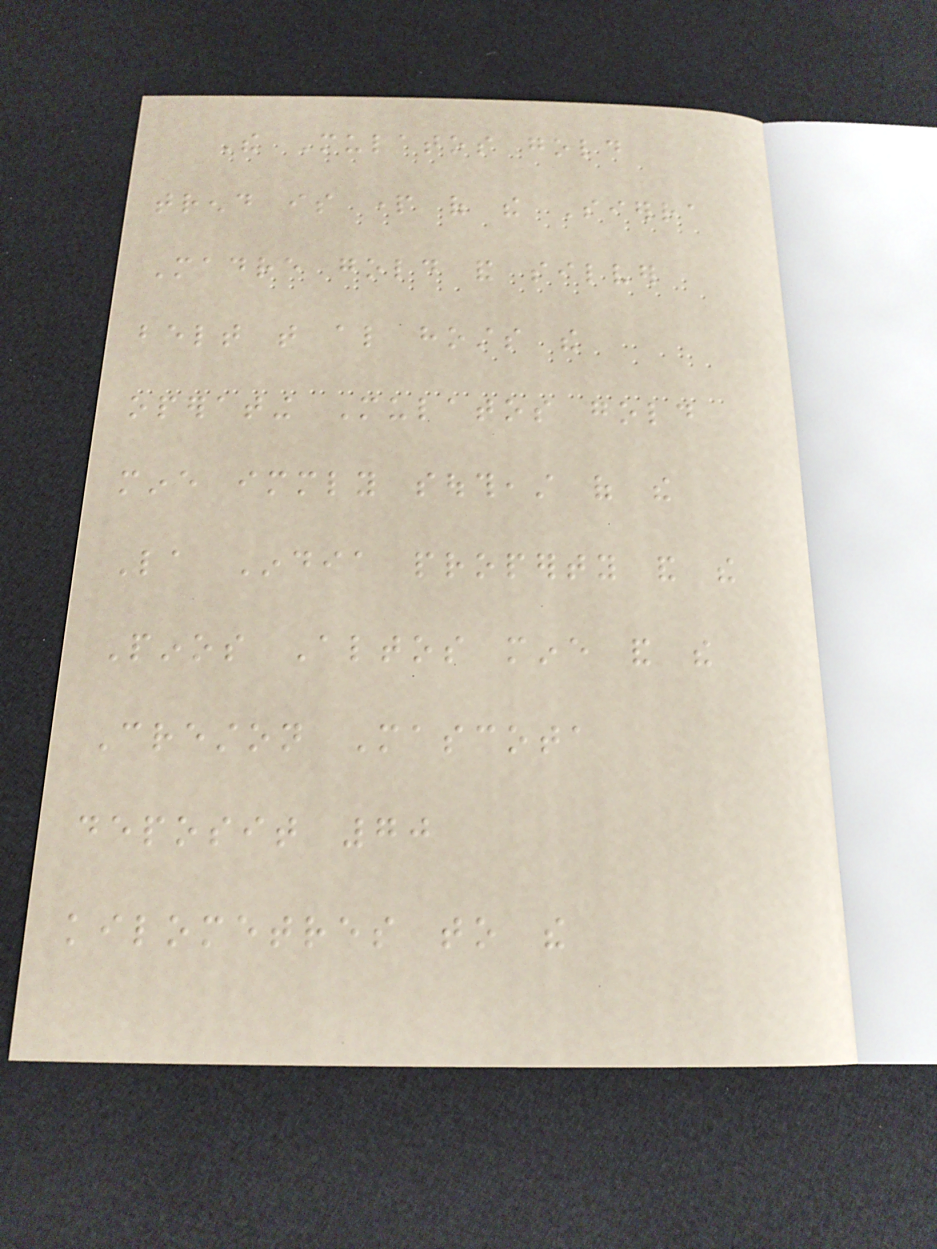The Mulatos gold
trend is part of the Sierra
Madre gold and silver
belt that also hosts the
operating Mulatos gold
mine immediately southeast of the
La India property and the
Pinos Altos mine and the
Creston Mascota
deposit 70
kilometres to the
